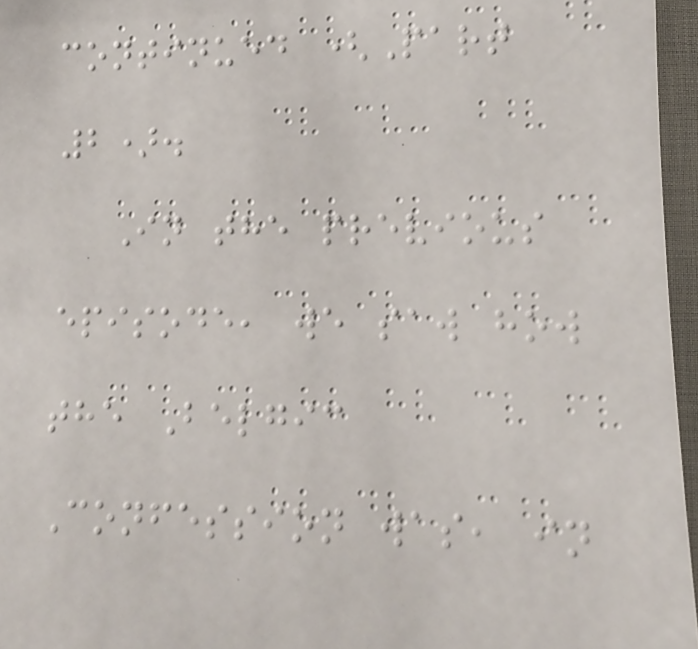continued (Part
2).
In the previous
episode, we saw how
the Belgic
Confession was, in
